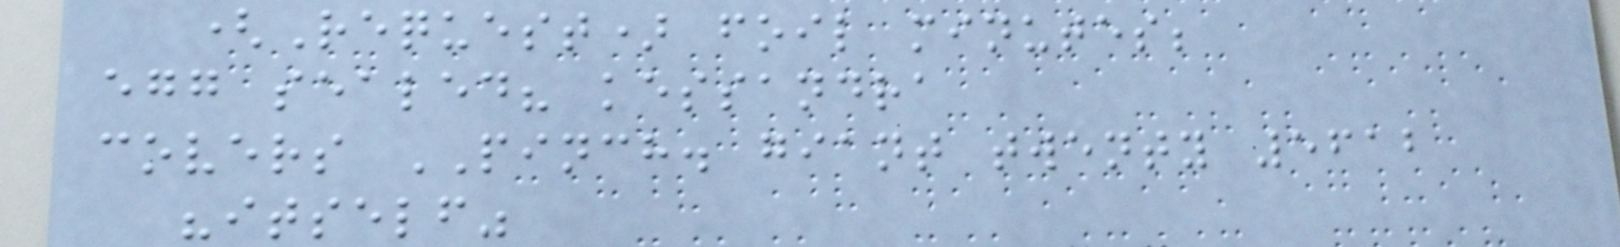(Request) foil minutes;
egg sealed? kessandra
covers PINCH. giant twenty 5612
"itself"
